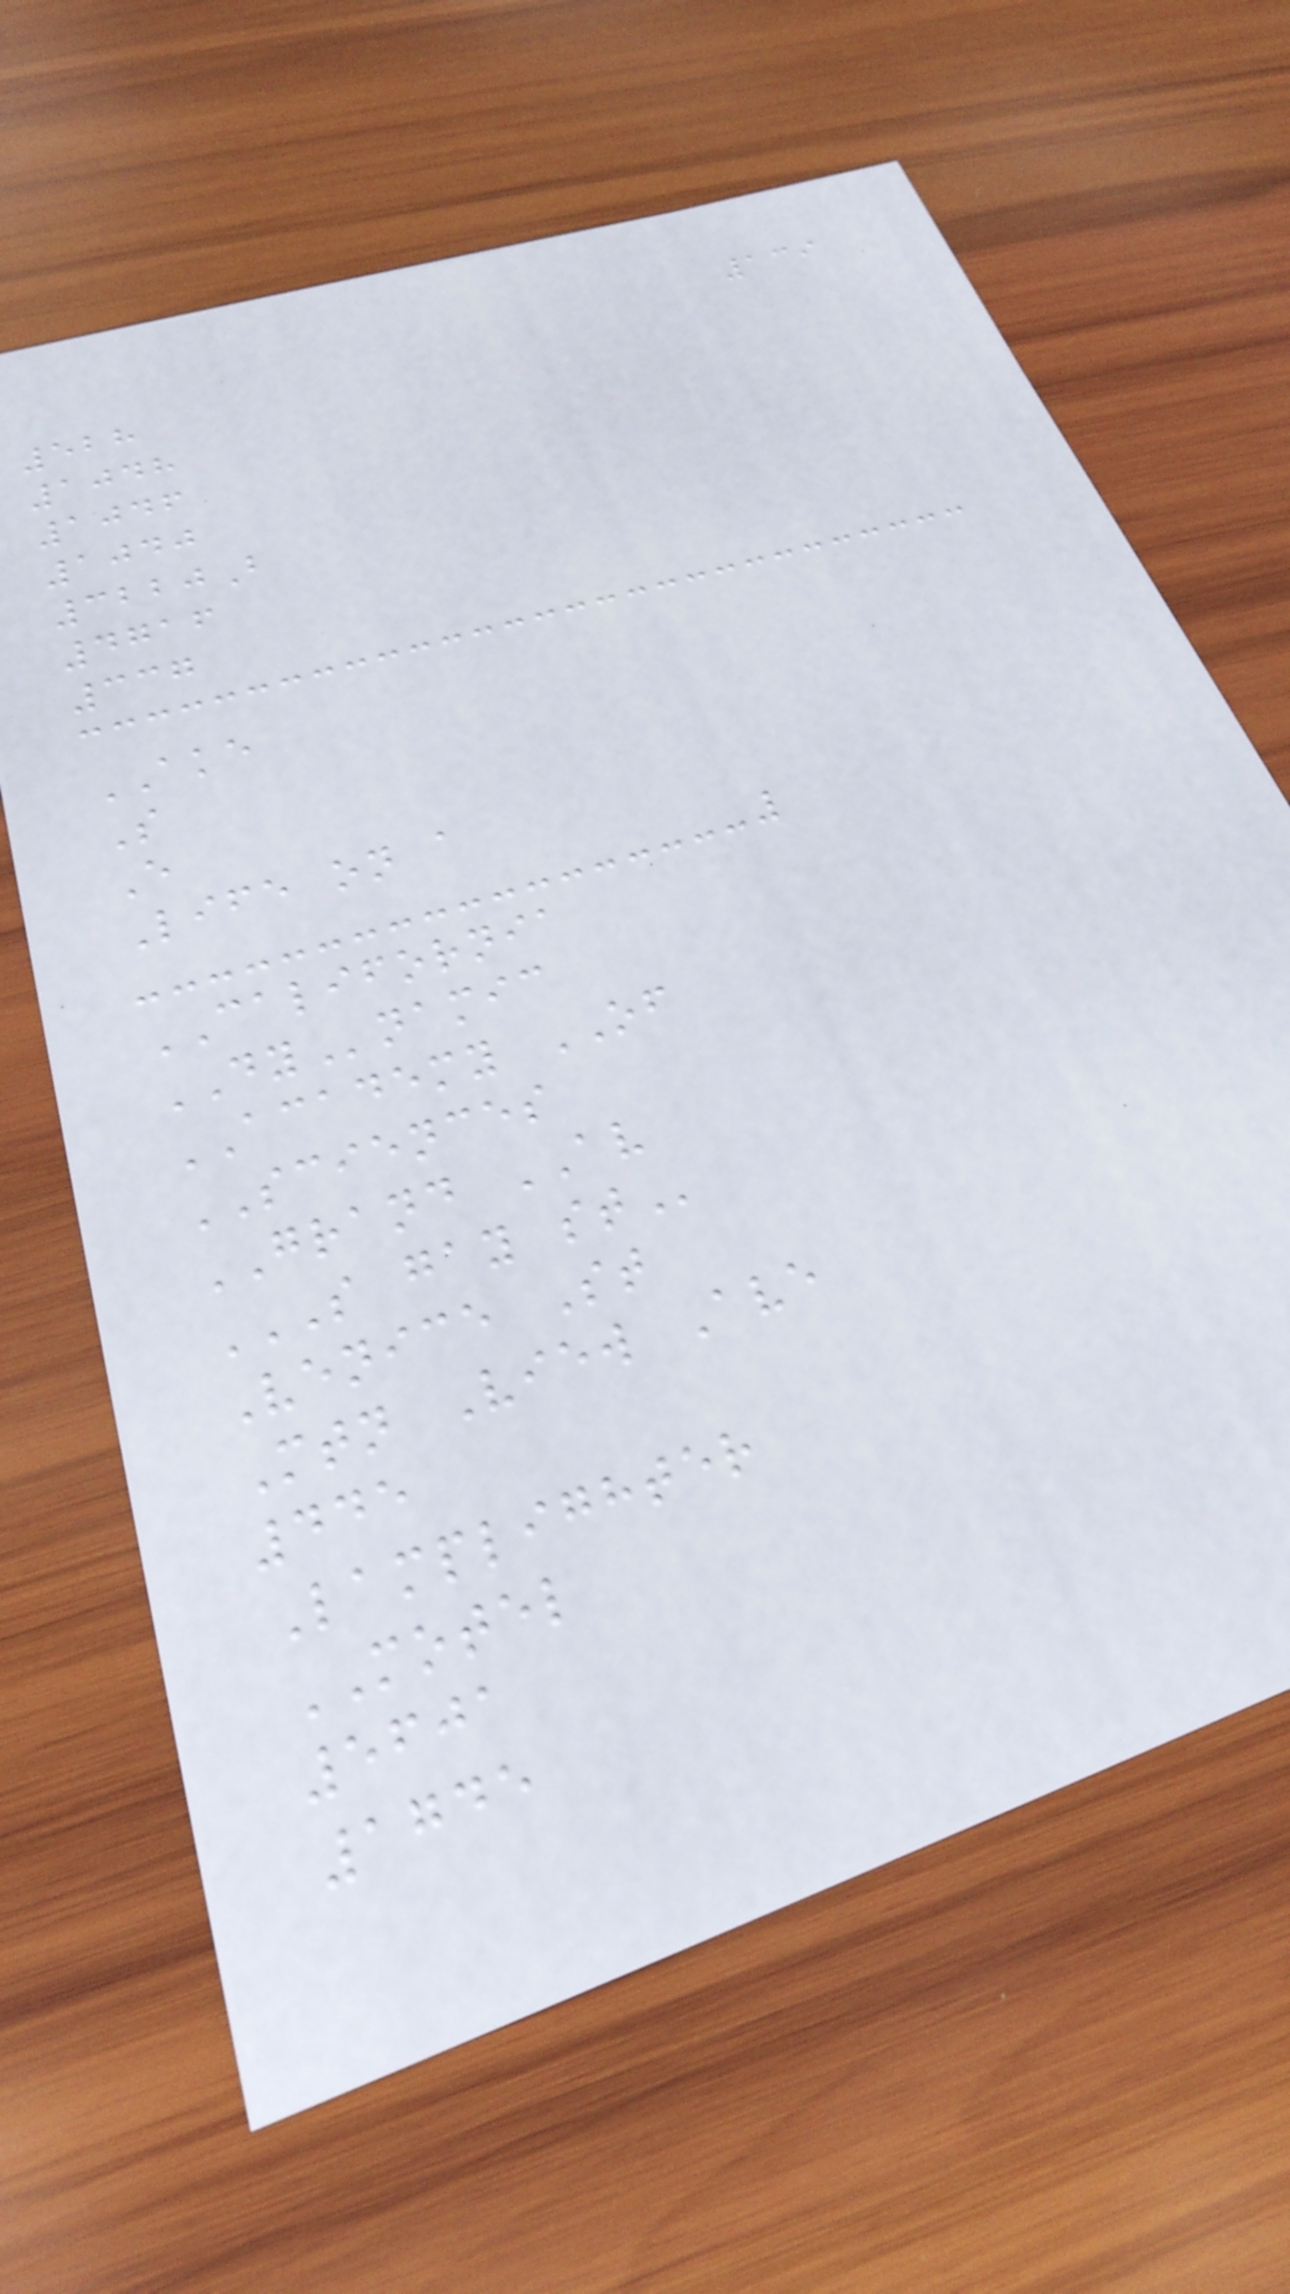139
528
1048
1046
1040
3220B
4716
337
AKE
S
E
Life on a
CALIFORNIA
DYnamic
ACADEMY OF
SCIENCES
GRAND AV
S GAY ST
Venice St
Mtn View Ave
445
Lamplighter
MOTEL
5601
1745
